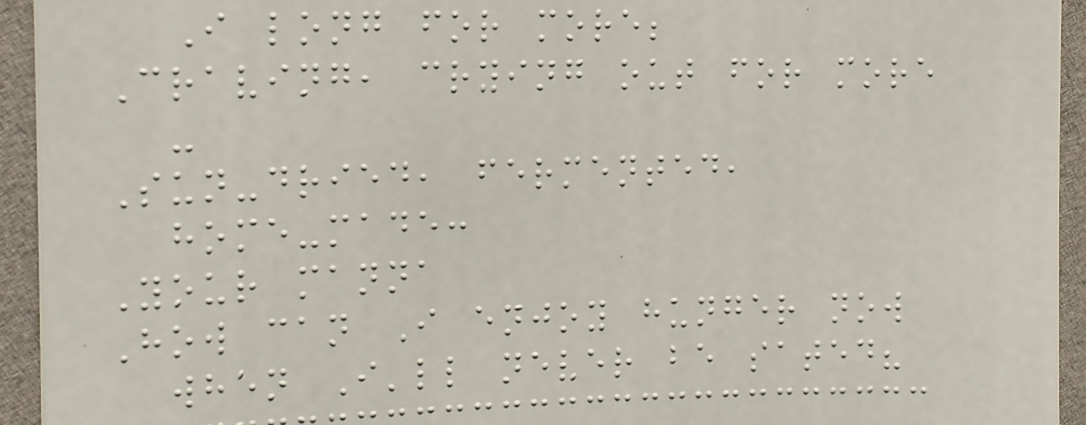I long for more;
Craving, crying out for more
-
Sun-dried, fermented,
home-made:
Your manna
How can I enjoy hunger now
when I'll never be sated?
